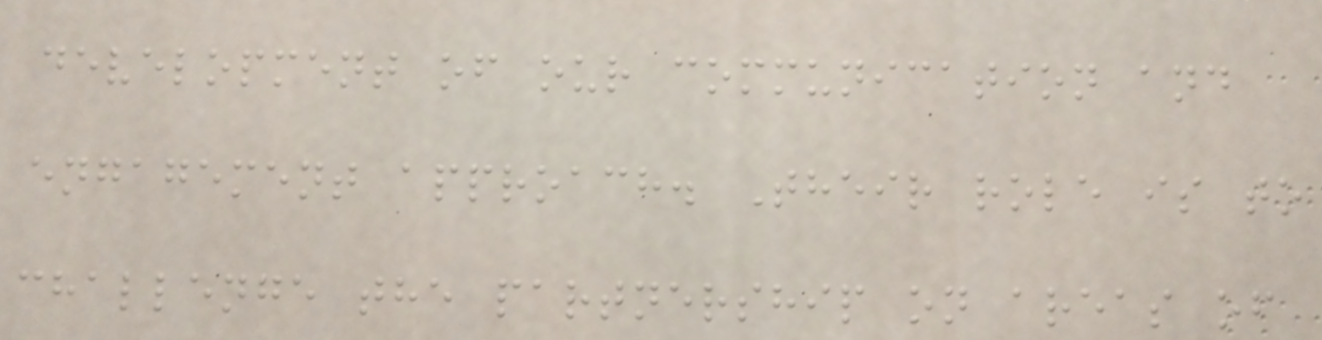development of our communication and
engagement approach. Their role is to
challenge the partnership on areas of
